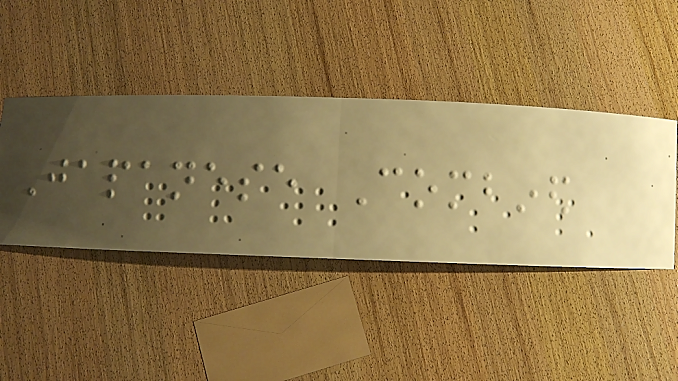Japanese Combined
